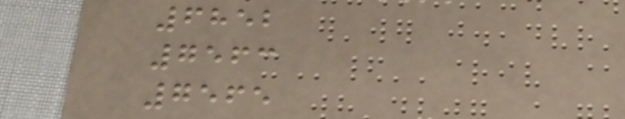6852
7563
7565
